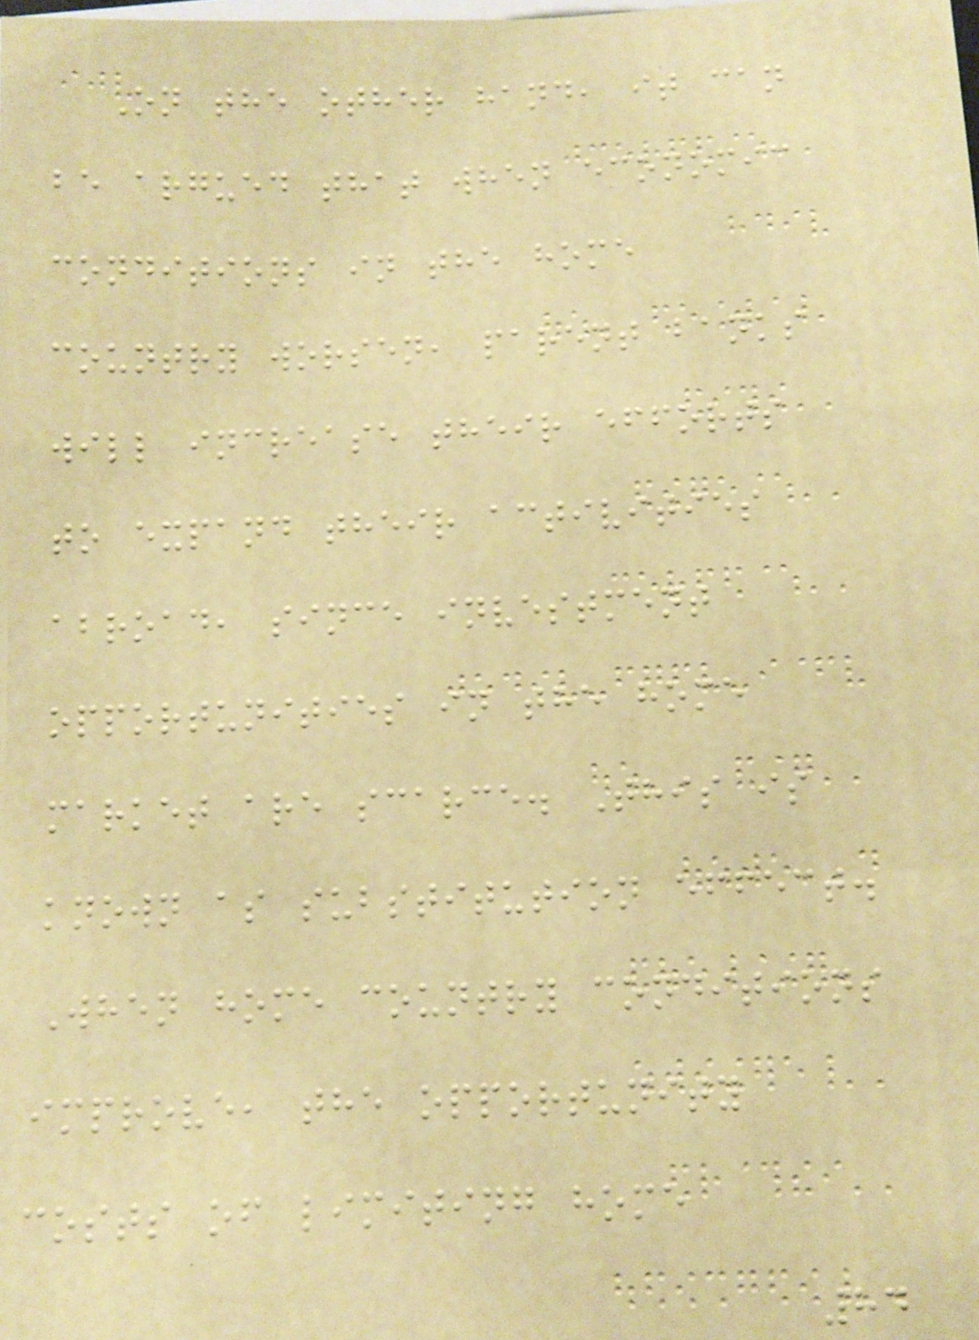On the other hand, it can
be argued that when economic
conditions in the home
country worsen, parent banks
will increase their efforts
to expand their activities
abroad, since investment
opportunities in the home
market are scarce. This is
known as substitution effect.
When home country conditions
improve, the opportunity
costs of limiting home
84
